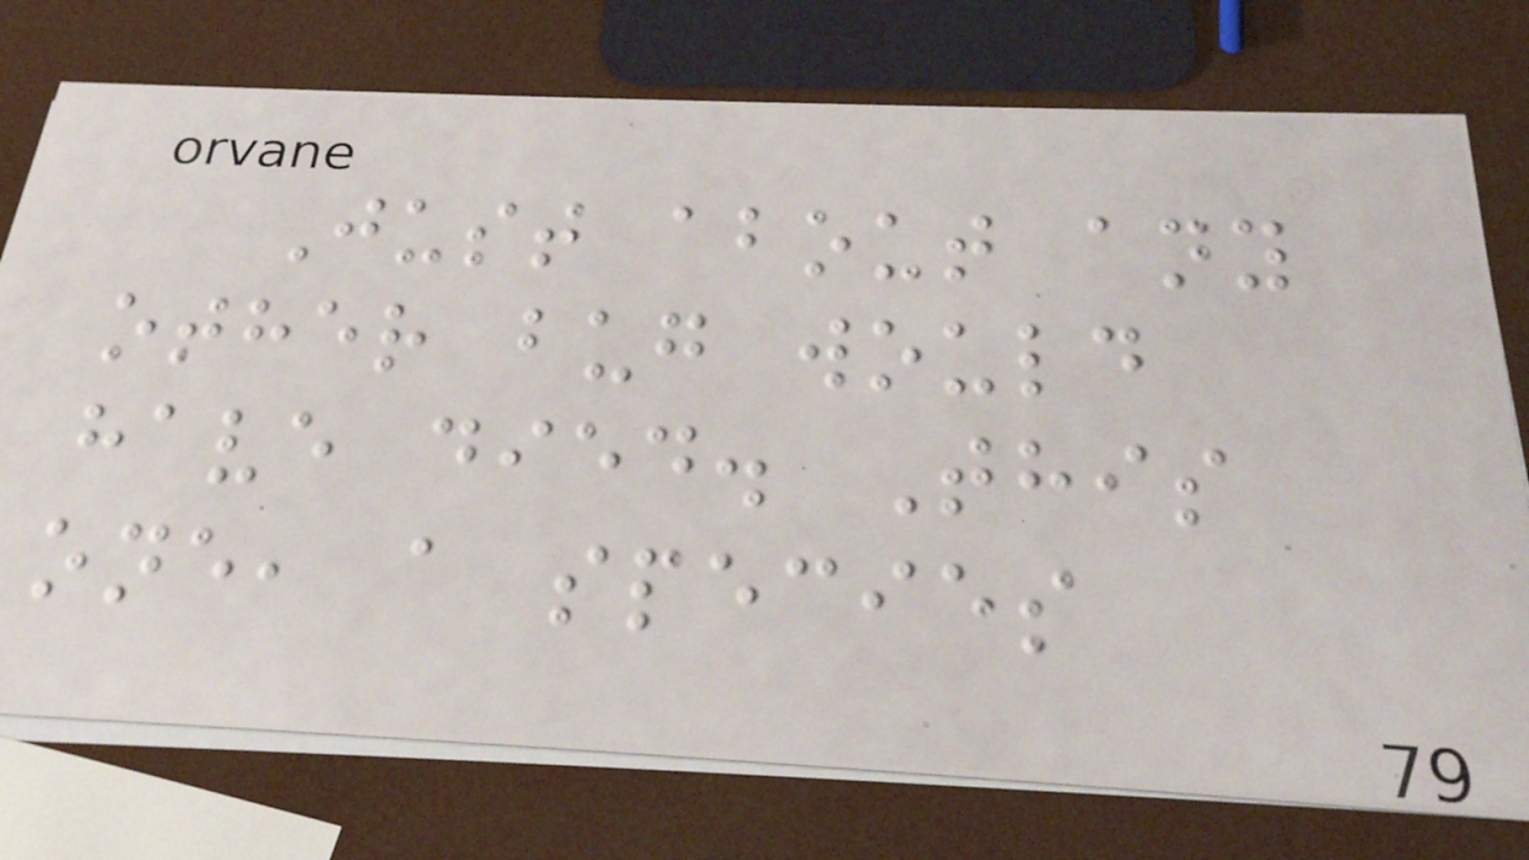Just about any
other bug would
have died. This
one, a species
